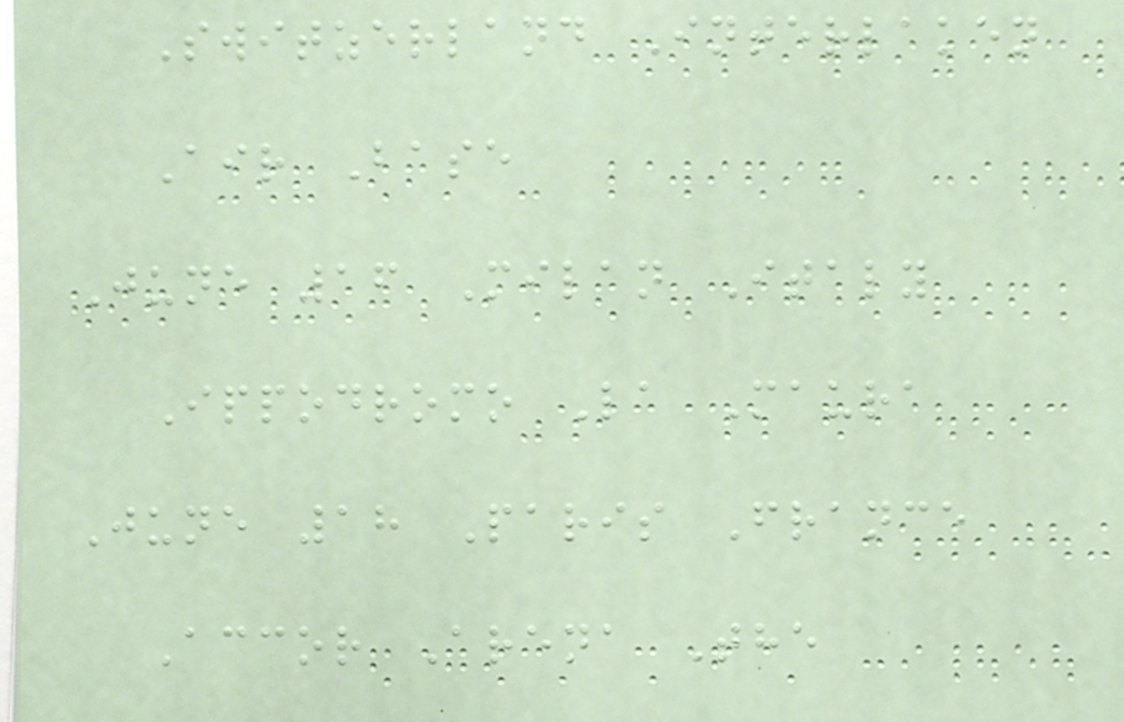Switzerland Interlaken
Air Base
June 16 Milan Italy
Ippodromo La Maura
June 18 Paris France
Accor Arena The
